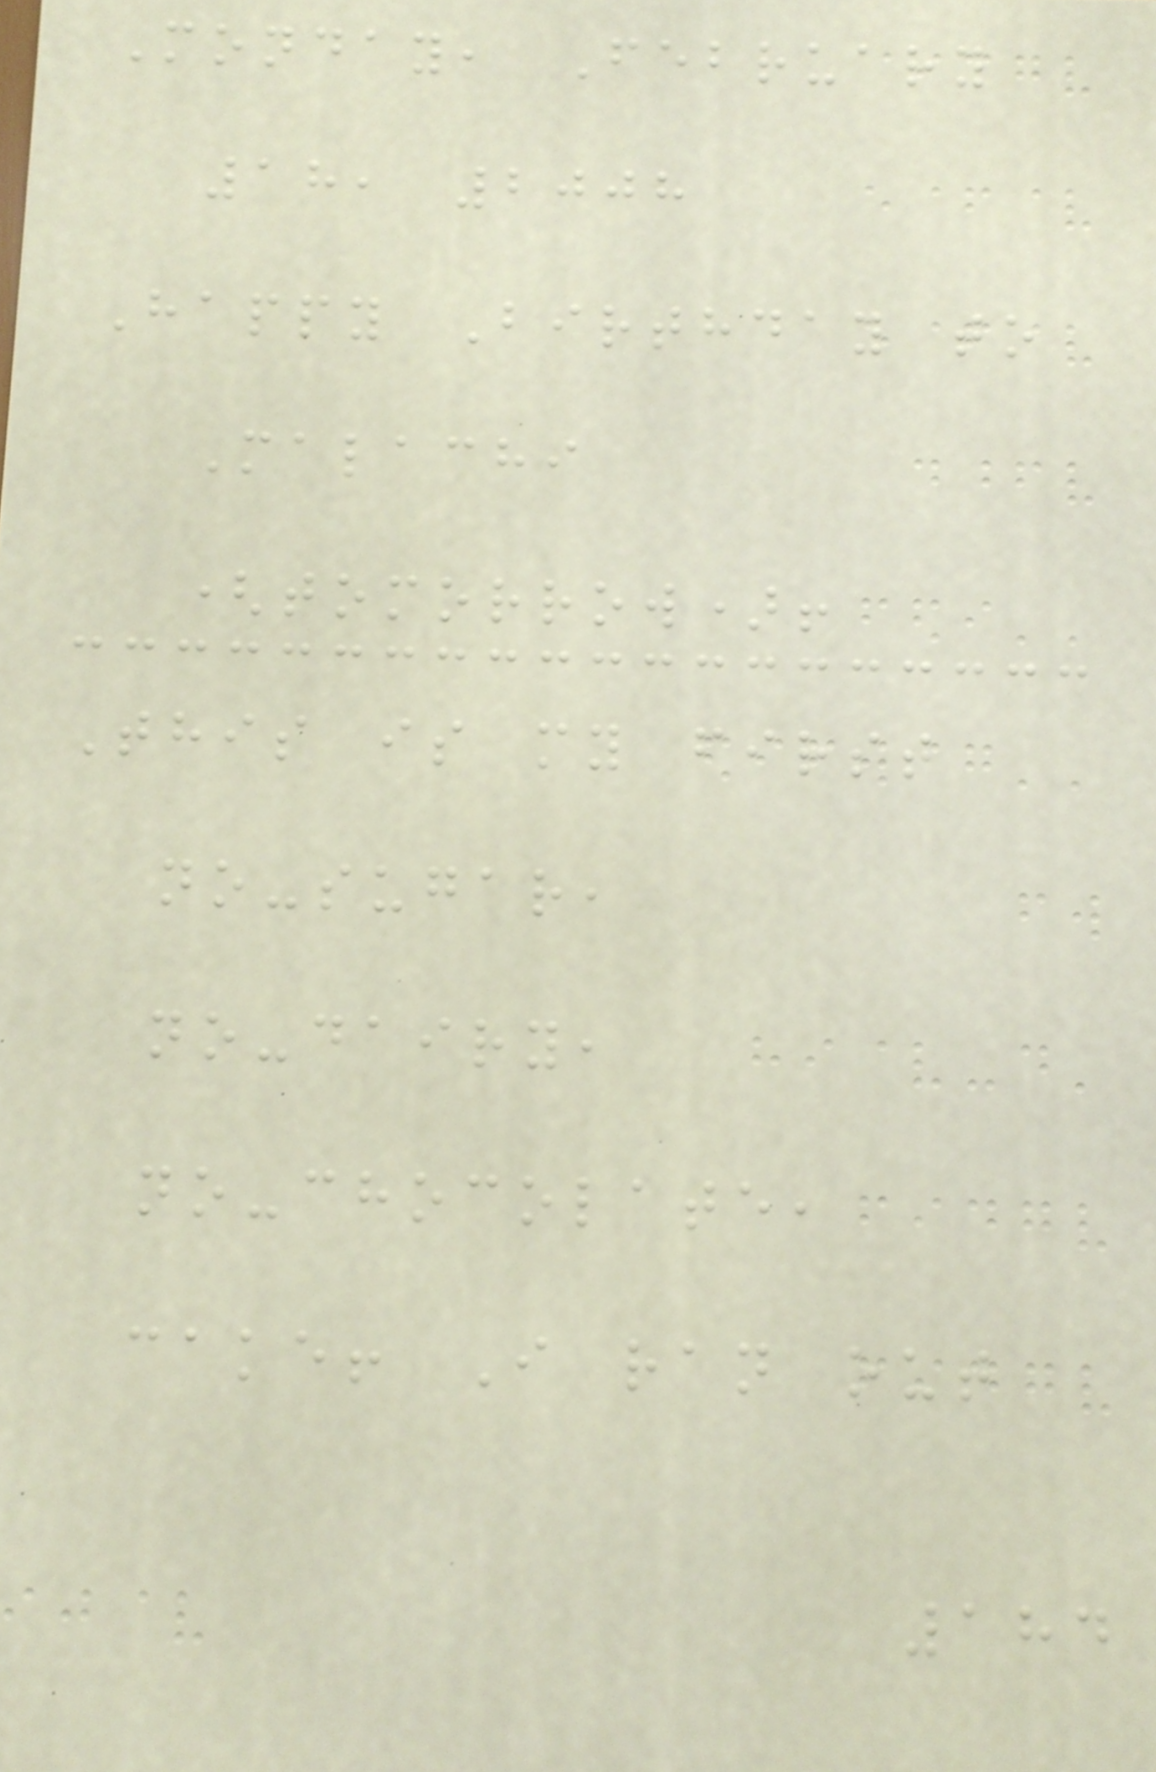Monday, February
18, 2008
Happy Birthday to
Malachi
(tomorrow)!
This is my first
no-sugar,
no-dairy,
no-chocolate,
cake! I ran out
184
